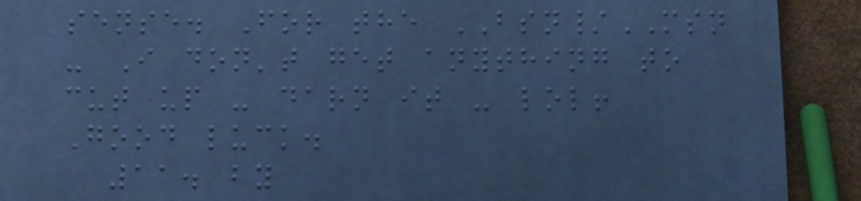sense. For the BSN/MSN
- I don't get anything to
cut up - darn it - lol!
Good luck.
11. by
